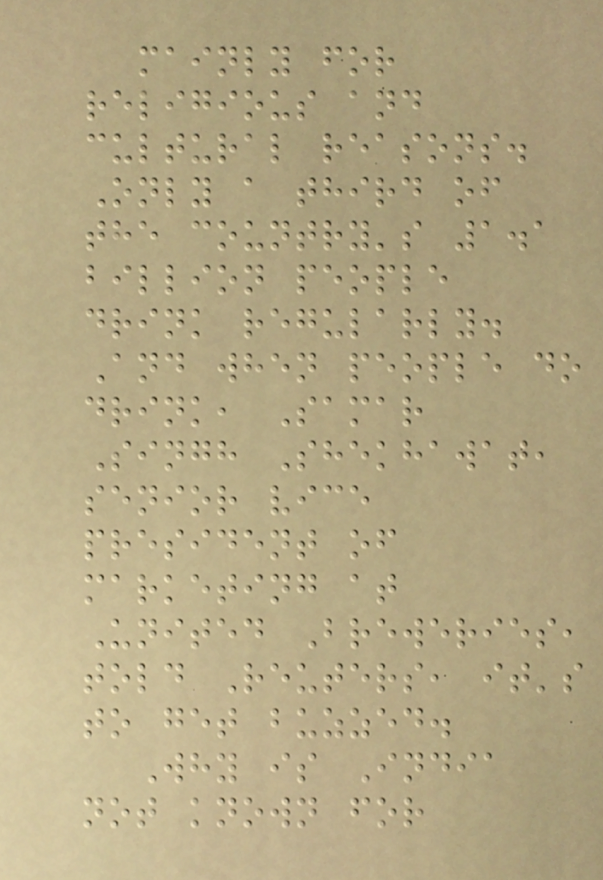mainly for
religious and
cultural reasons.
Only a third of
the country's 1.1
billion people
drink regularly.
And when people do
drink, Samar
Singh Shekhawat,
senior vice
president of
marketing at
United Breweries,
told Reuters, it's
to get buzzed.
Why is India
not known for
